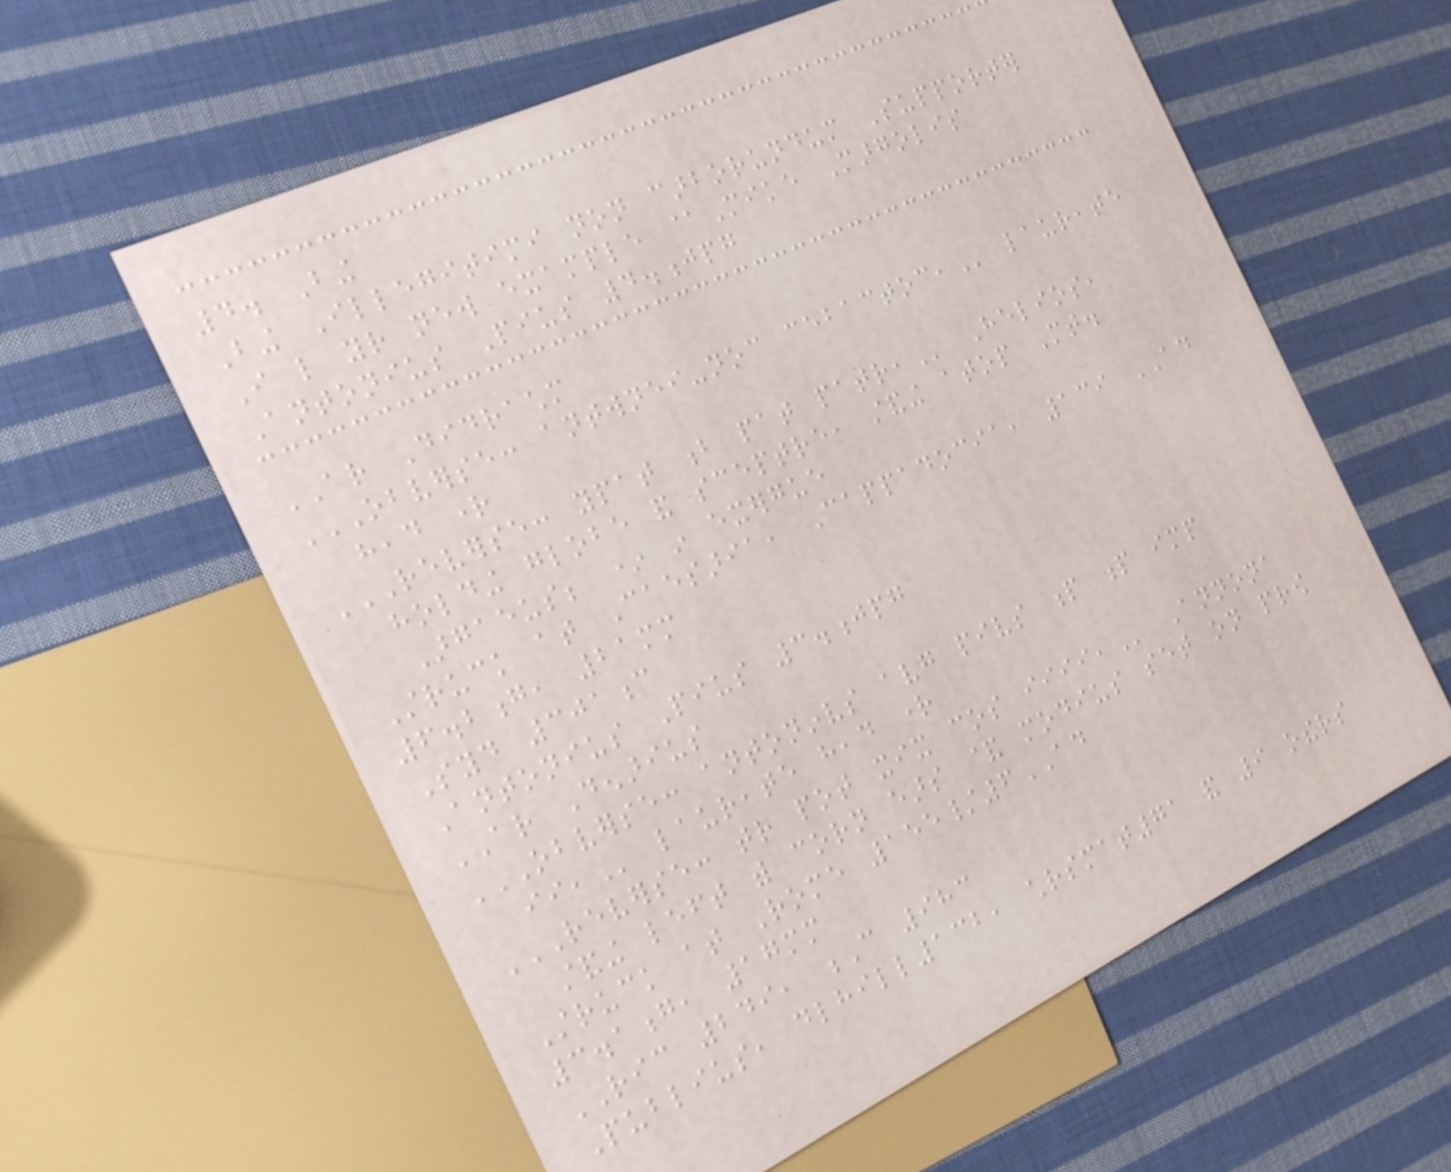4. Bing
Bing Illegitimi non carborundum Supporter
I like your new example @Mike Margolis
Antonius Pius 4.jpg
AR Didrachm
OBVERSE: ANTWNEI-NOC CEBACTOC, laureate
head right
REVERSE: YPAT B PAT PATR, Helios,
holding globe and sceptre, standing atop Mt.
Argaeus; * in exergue
Struck at Caesaria, Cappadocia, 139 AD
6.2g, 21mm
Syd 301c
Antonius Pius 3.jpg
AR Denarius
OBVERSE: ANTONINVS AVG PIVS P P IMP
II, laureate head right
REVERSE: TR POT XIX COS IIII, Annona
standing left with corn ears & modius set on prow
Struck at Rome 155/6AD
3.1g, 17mm
RIC 249, C 983
Publius, dlhill132, chrsmat71 and 9 others
